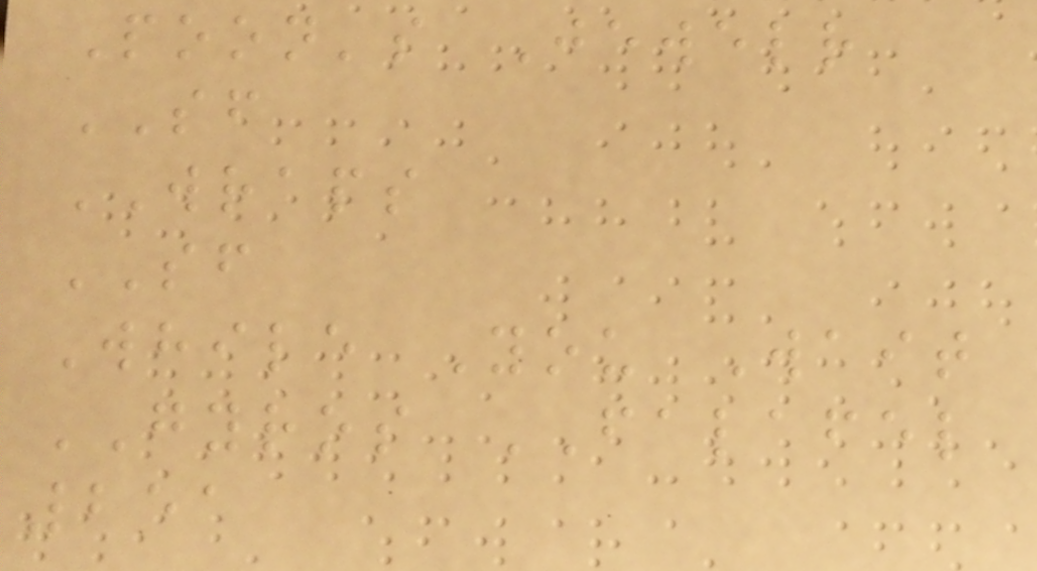Poon's Jewelr
SF
WRAPS
SF
While You Wait
GYROS FALAFEL
251
